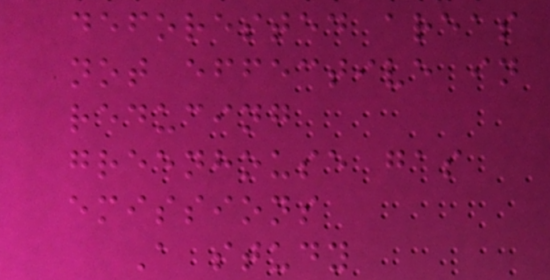deforested areas
not effective in
reducing
greenhouse gas
emissions
A study
